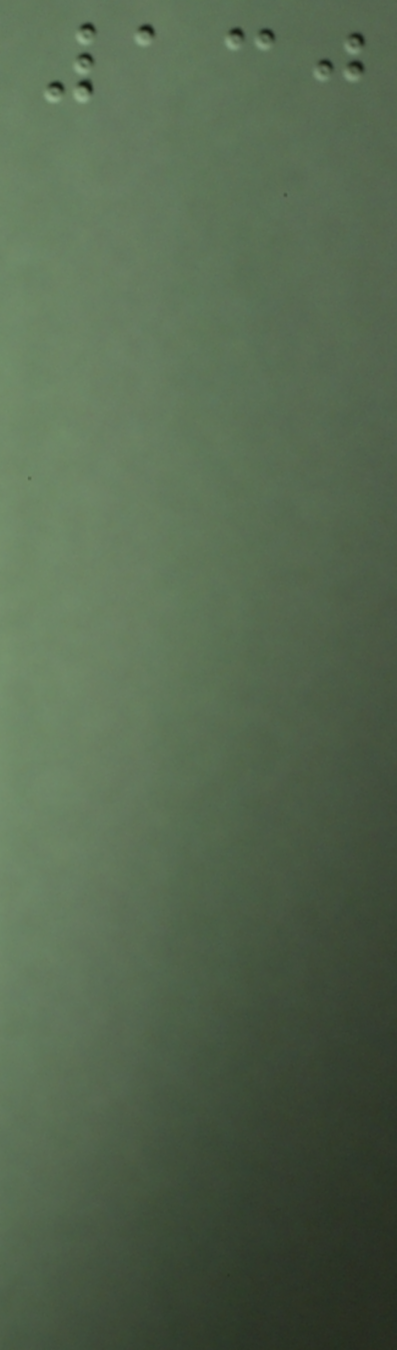130
